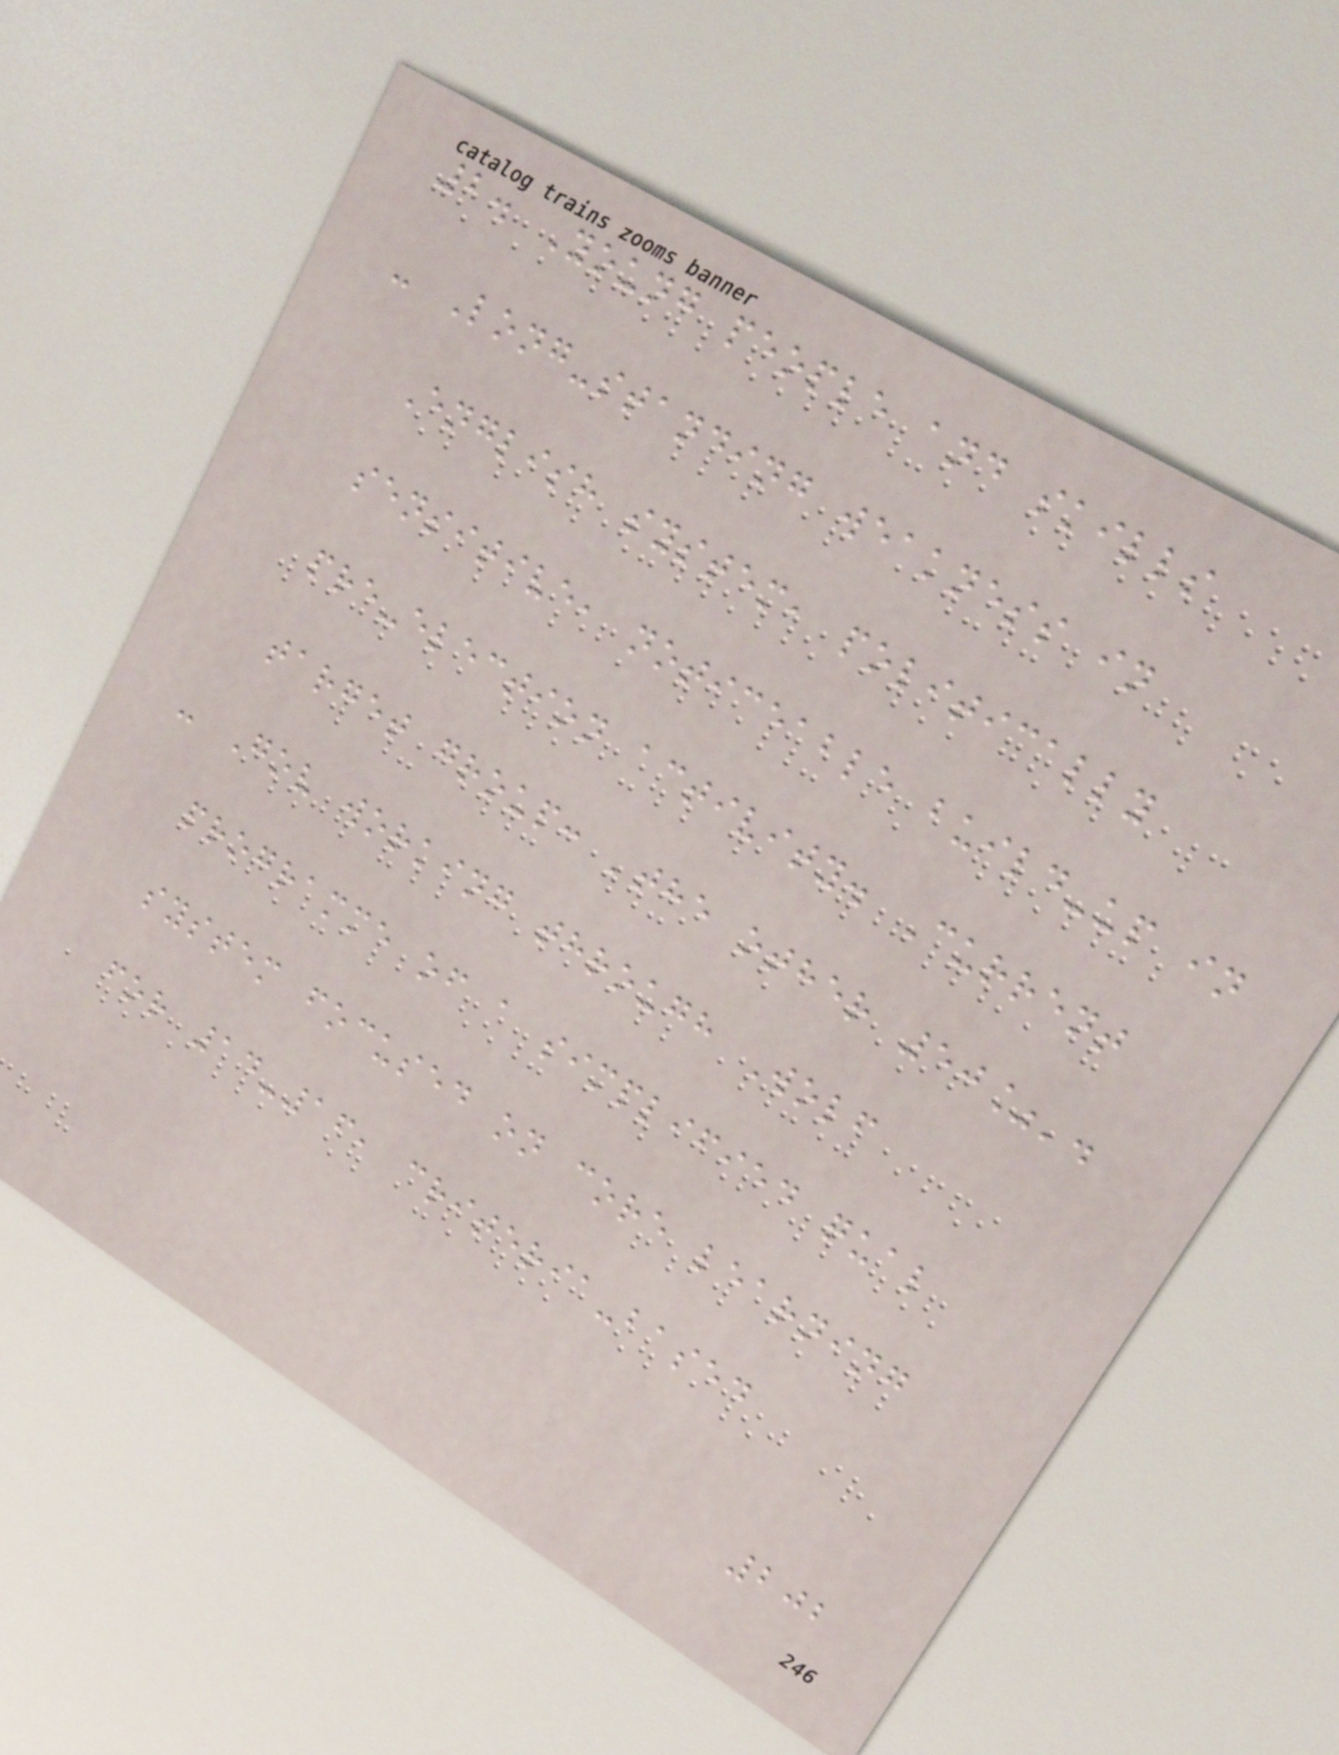2. Young people and skills
- Long-standing weakness in
English system, politically
sensitive, noticeable build-up in
pre-election activity. Current
target group: 'the other 50%'.
- Gov working through Wolf
programme of a simplified qual
system focused on core learning
for 14-16, criteria-based
202
